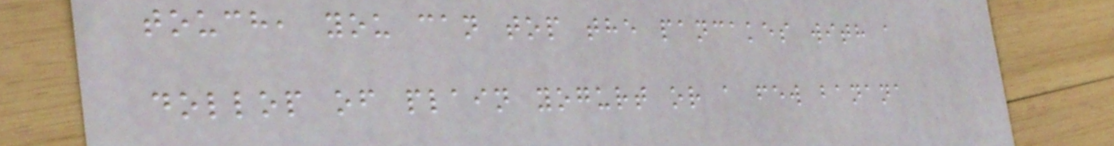touch, you can top the pancakes with a
dollop of plain yogurt or a few banana
